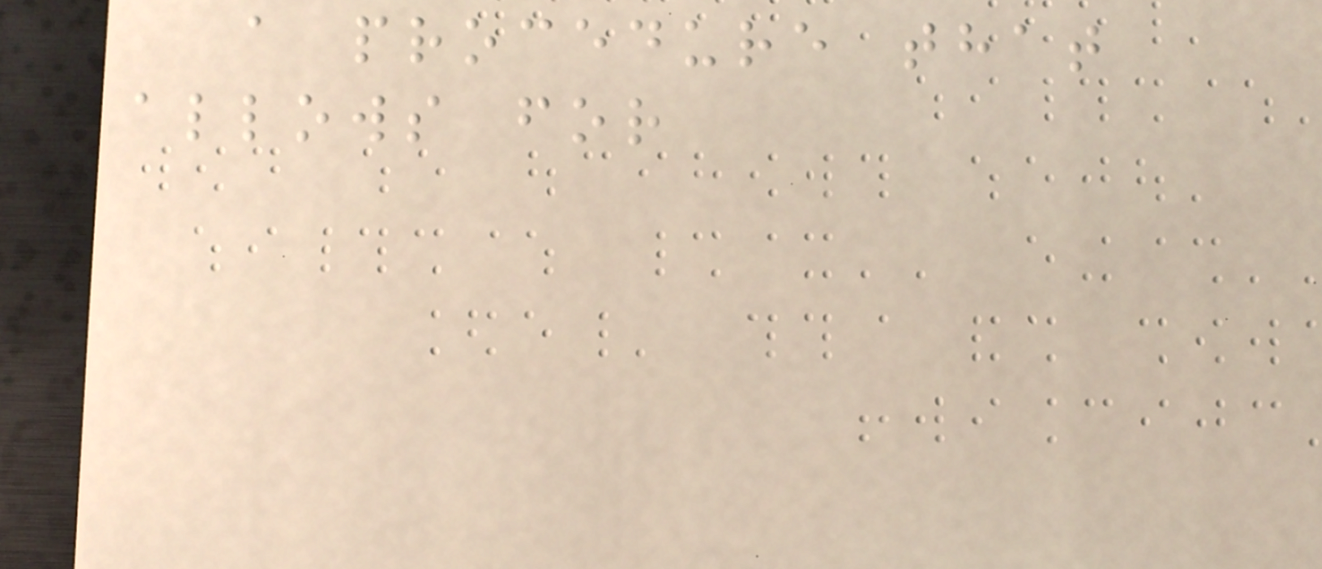a procedure that
allows for
